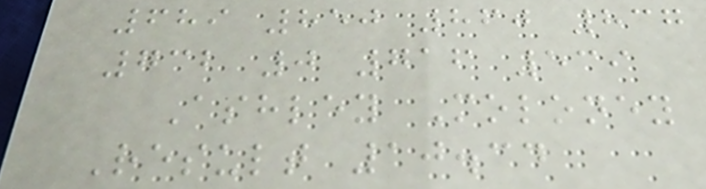689 850 860 837
732 0 716 539
Ashley Moloney
Result 10.34
